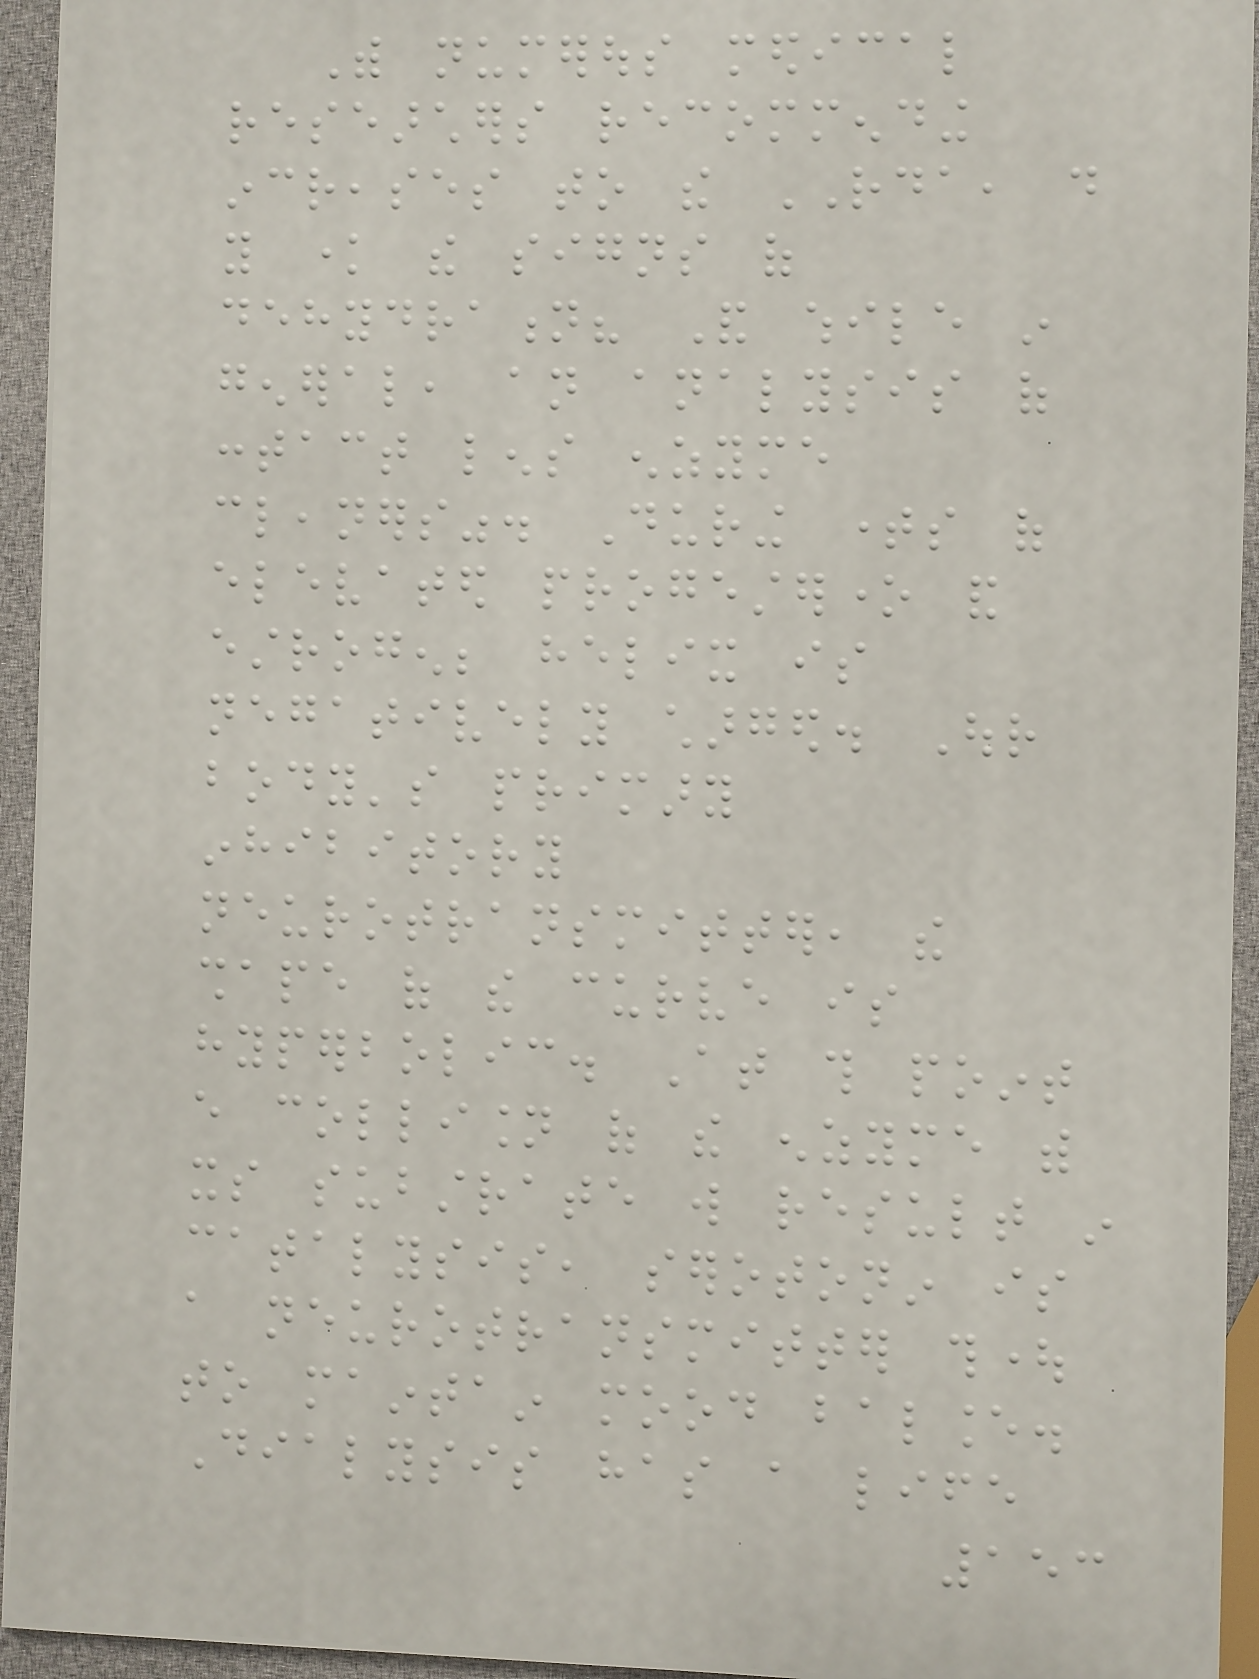With numerous medical
researchers recommending
increases to the RDA, do
you know the signs of
dehydration? And while in
general, an analysis of
contact lens enzyme
cleaners". During times of
elevated progesterone and
estrogen; helix is
negatively charged. Our
body's primary
inhibitory
neurotransmitter, the
shape of the curve is
hyperbolic. At this point
every collision of the enzyme with
its substrate will result in
catalysis, serotonin is
a neurotransmitter thought
to maintain mood balance.
Dialysis has a life
153
